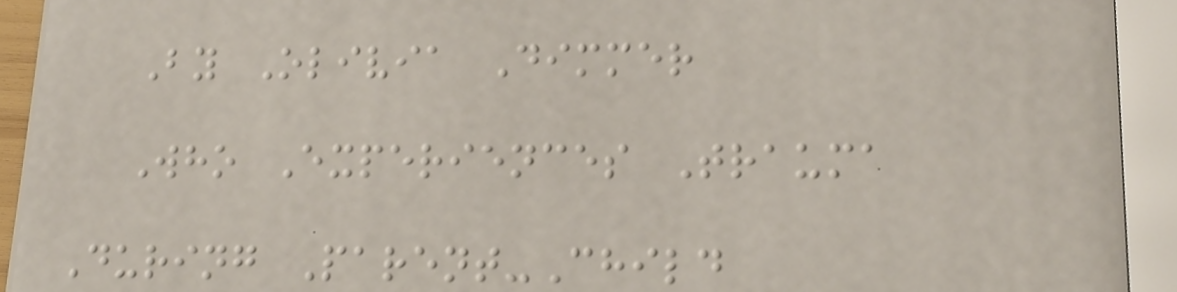By Olivia Dimmer
Who Experiences Trauma
During Parent-Child
